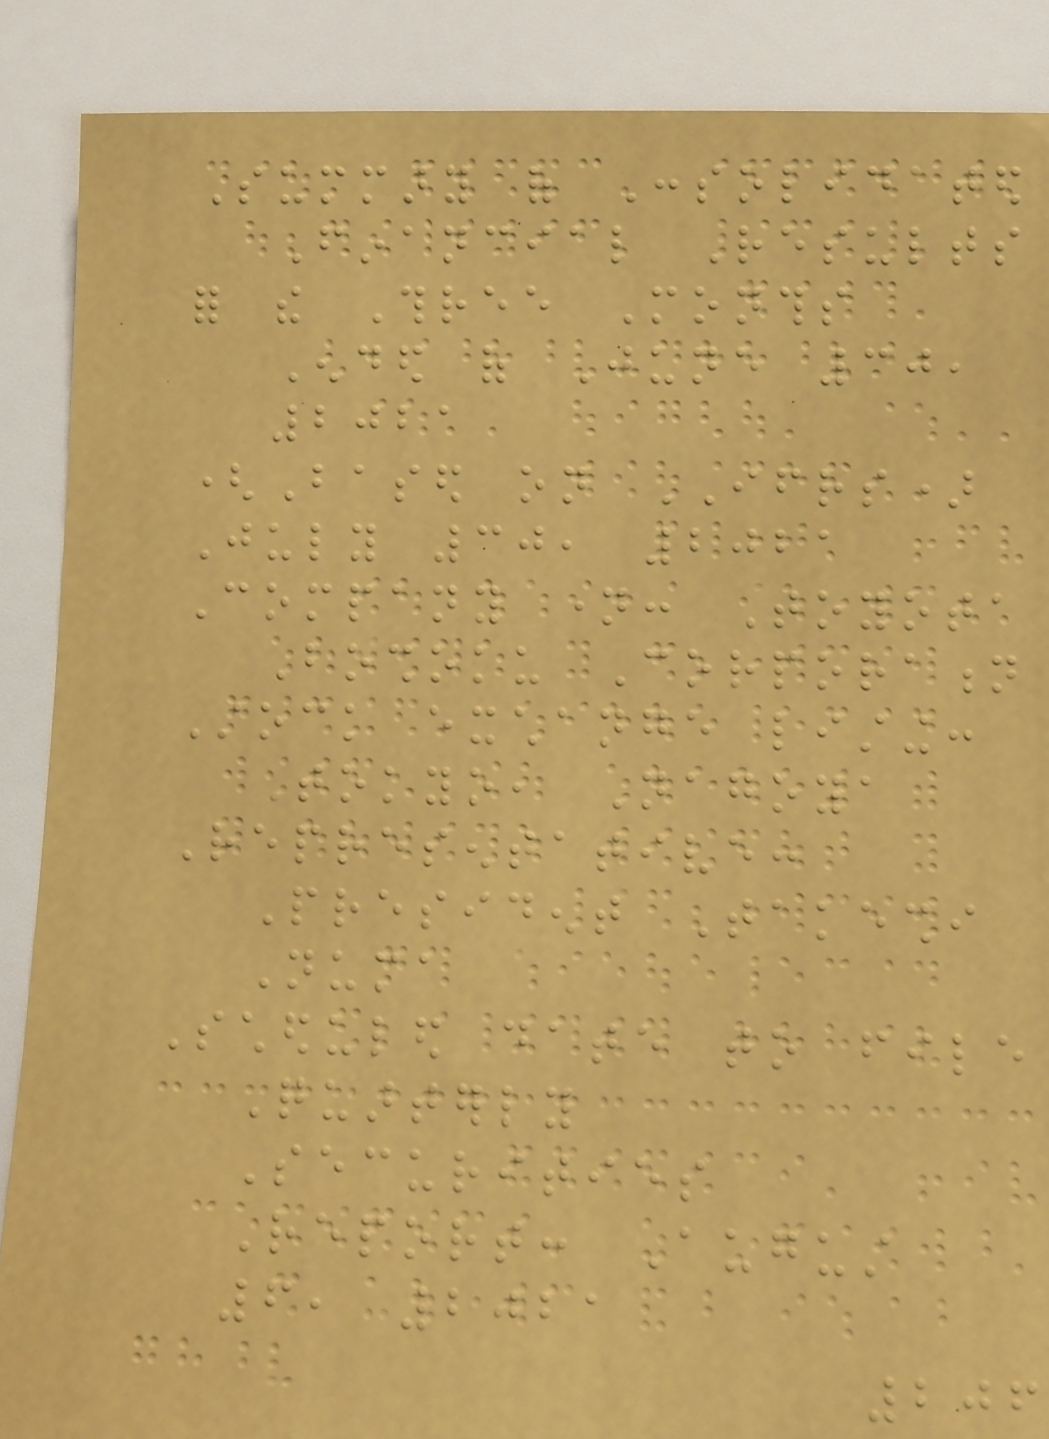Summary of Consolidated
Financial Results
for the Three Months
Ended of June 30,
2021
(Based on IFRS)
July 30, 2021
Company name: Toyota
Boshoku Corporation
Stock exchange listing:
Tokyo, Nagoya
Representative:
President Takeshi
Numa
Scheduled date to file
Quarterly
Securities
Report: August
6, 2021
206
